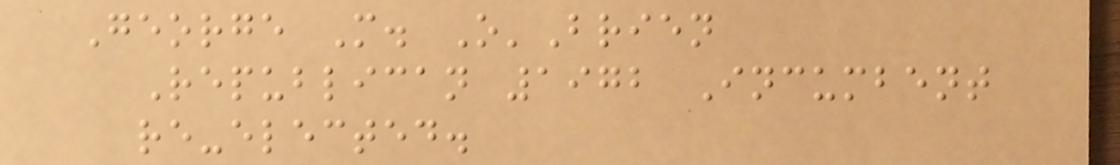George M. O'Brien
Republican 1972 Incumbent
re-elected.
